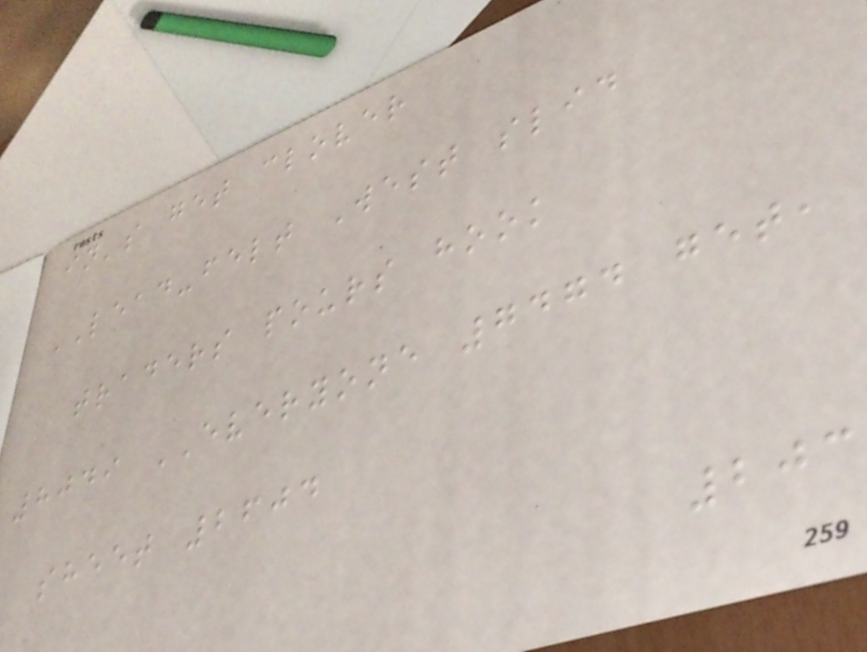in's get clover
LEAD-felt West slid
traders pours hook
8049 EVERYONE 7474 get,
sheet 2604
203
